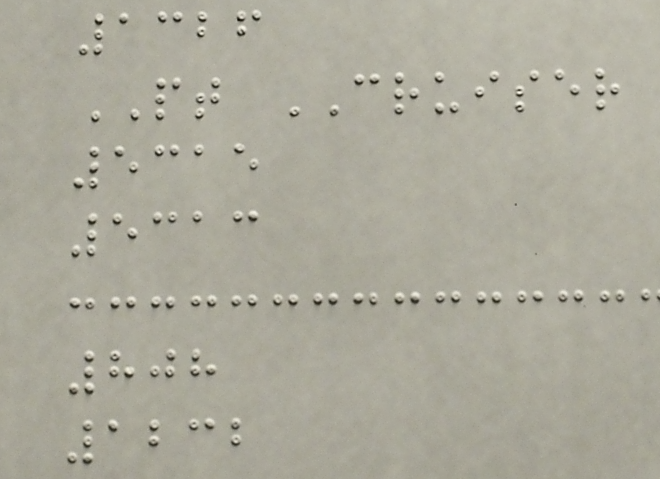1326
PT CRUISER
5315
5313
808
1232
